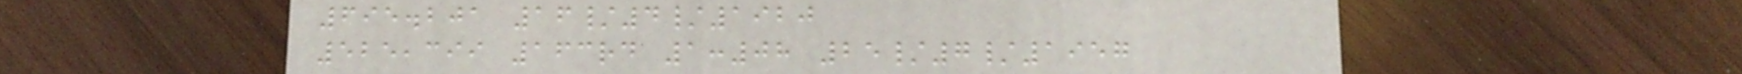695.201 16/4/1920
525,399 163rd 1:08 25/7/1957
